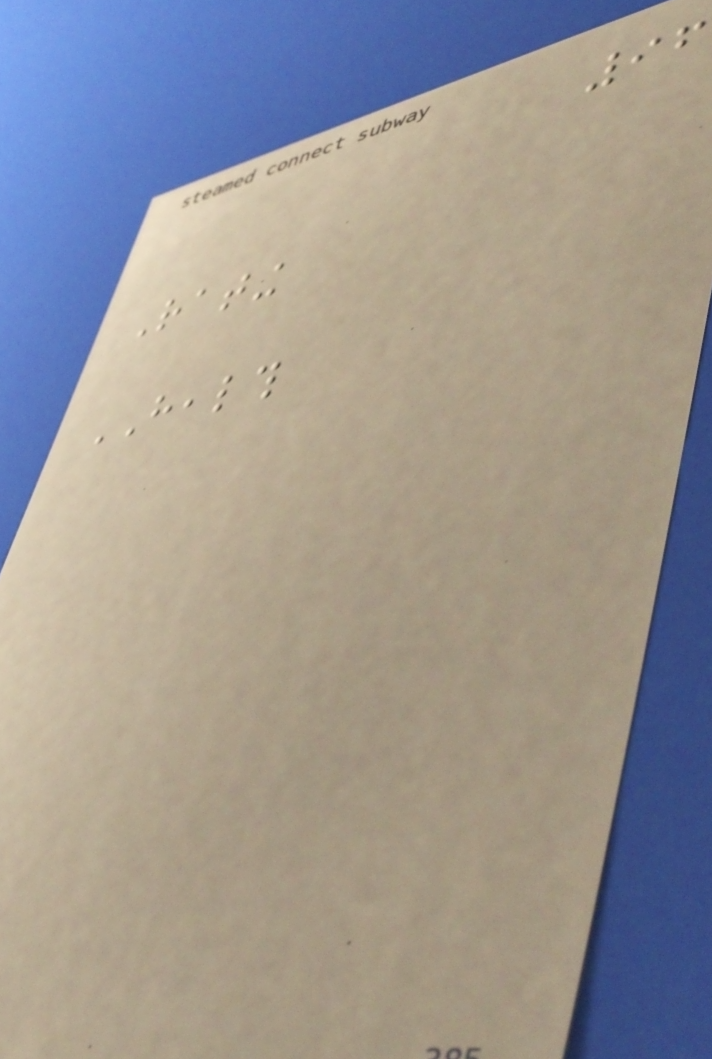96
Rating
HEALTH
